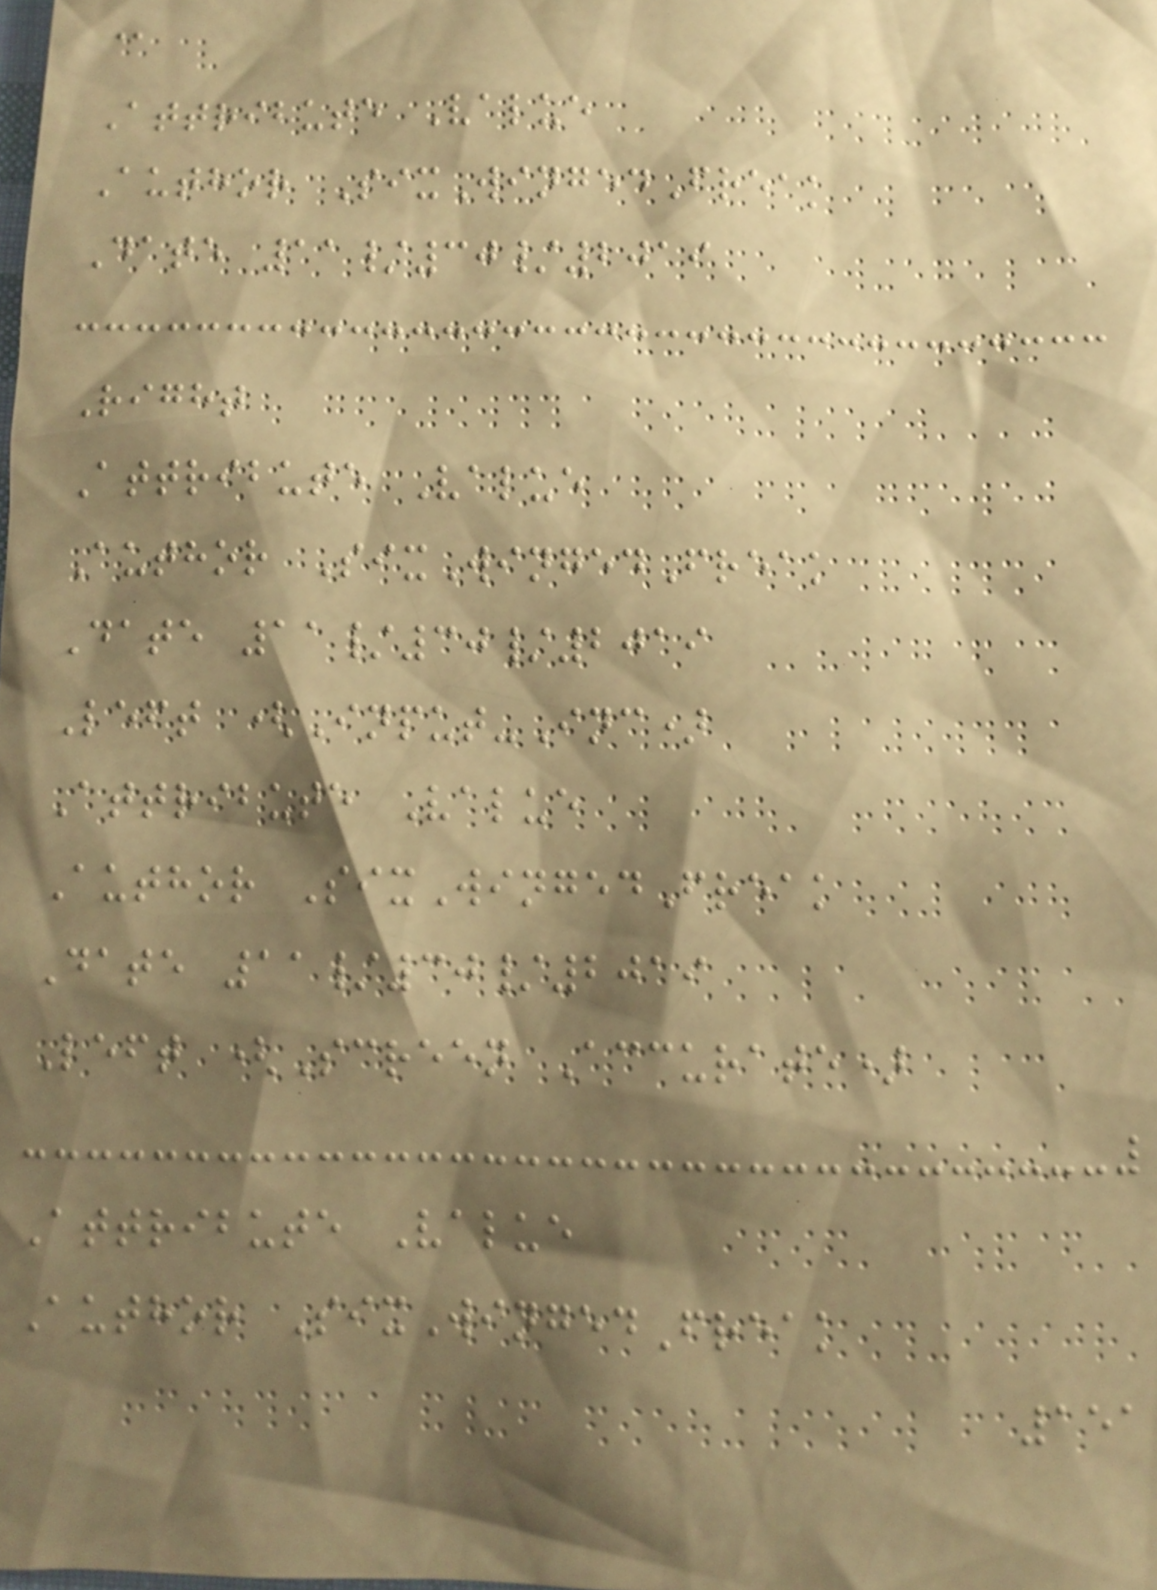@
Attribute Value
Author SixWingedFreak
Date 11/30/2019
Right
Attribute Value
Author SixWingedFreak
Date 11/30/2019
Left (Input-Inc)
Attribute Value
Author SixWingedFreak
Date 11/30/2019
Left (Screen Accurate)
Attribute Value
Author SixWingedFreak
151
